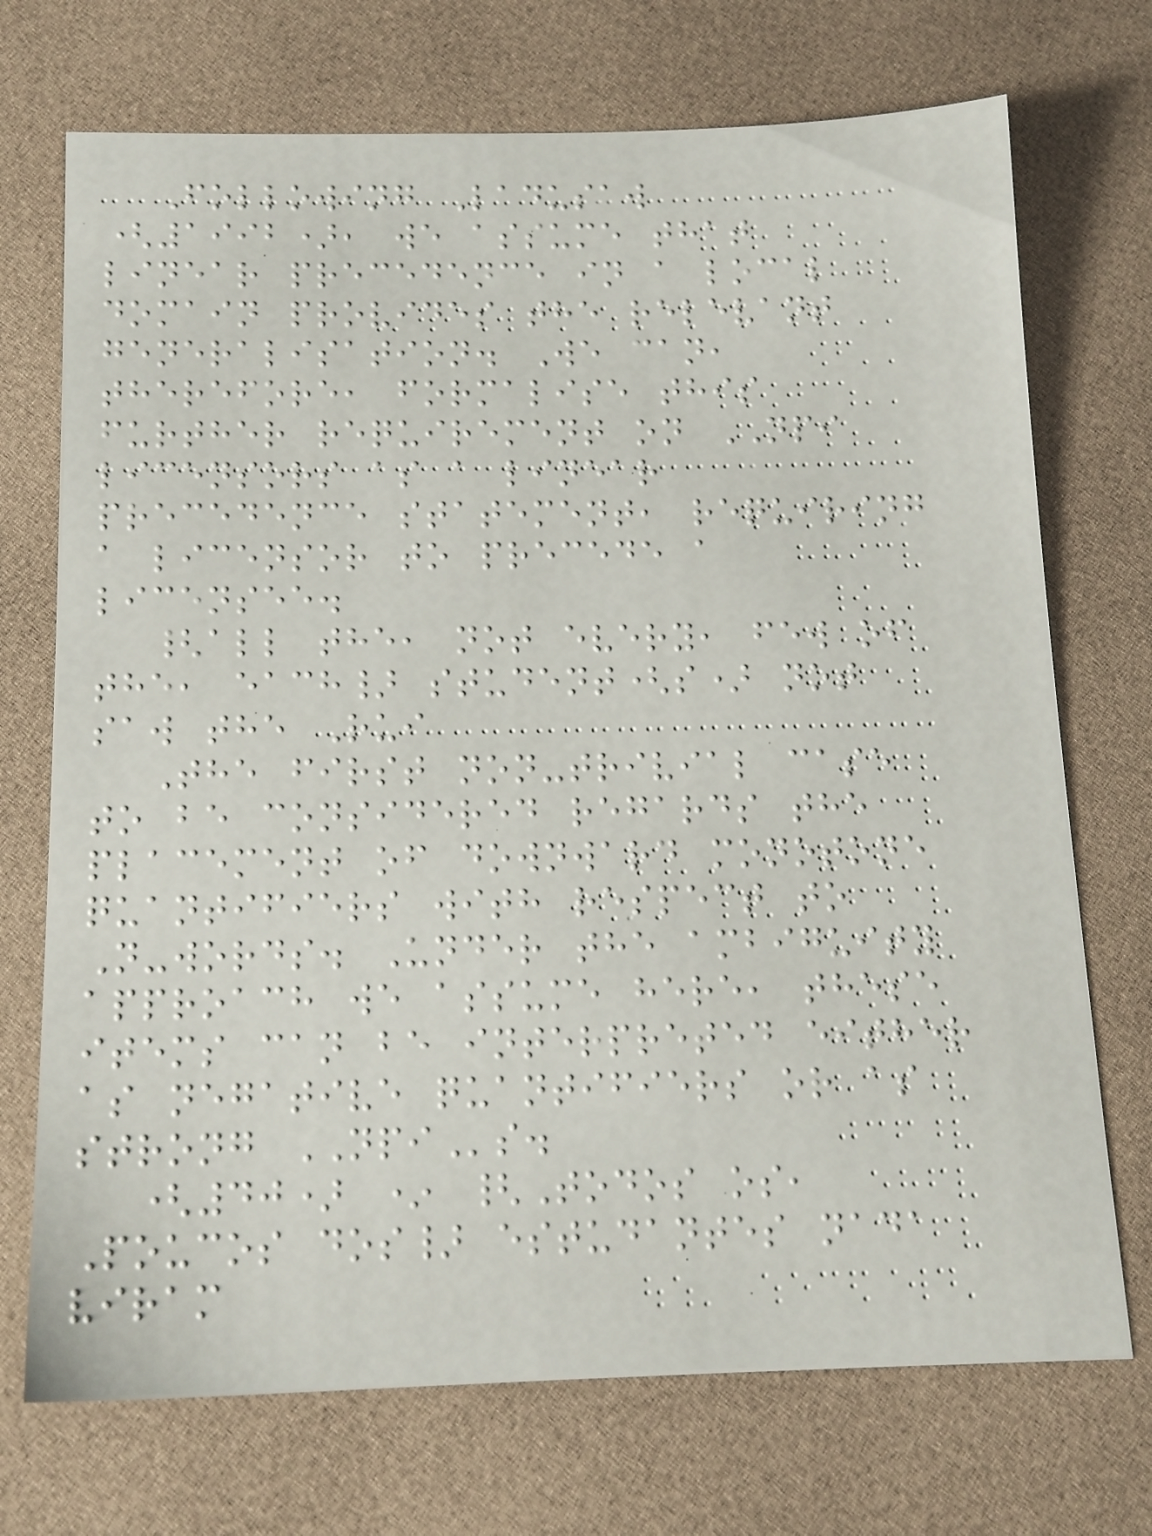Following Ladusaw
(1992), we assume that
linear precedence in a local
domain provides the relevant
generalisation. We can,
therefore, formalise this
further requirement on NPI
licensors as a linear
precedence statement, requiring
a licensor to precede a
licensee.
{all the, not every, few of
the, each} student(s) not
saw the Rui
The first non-trivial case
to be considered regards the
placement of downward monotone
quantifiers with respect to
N-words. Under the ambiguity
approach we assume here, these
items can be interpreted either
as negative quantifiers or as
strong NPIs.
(40) * {Todos os,
Poucos dos} estudantes nada
viram
